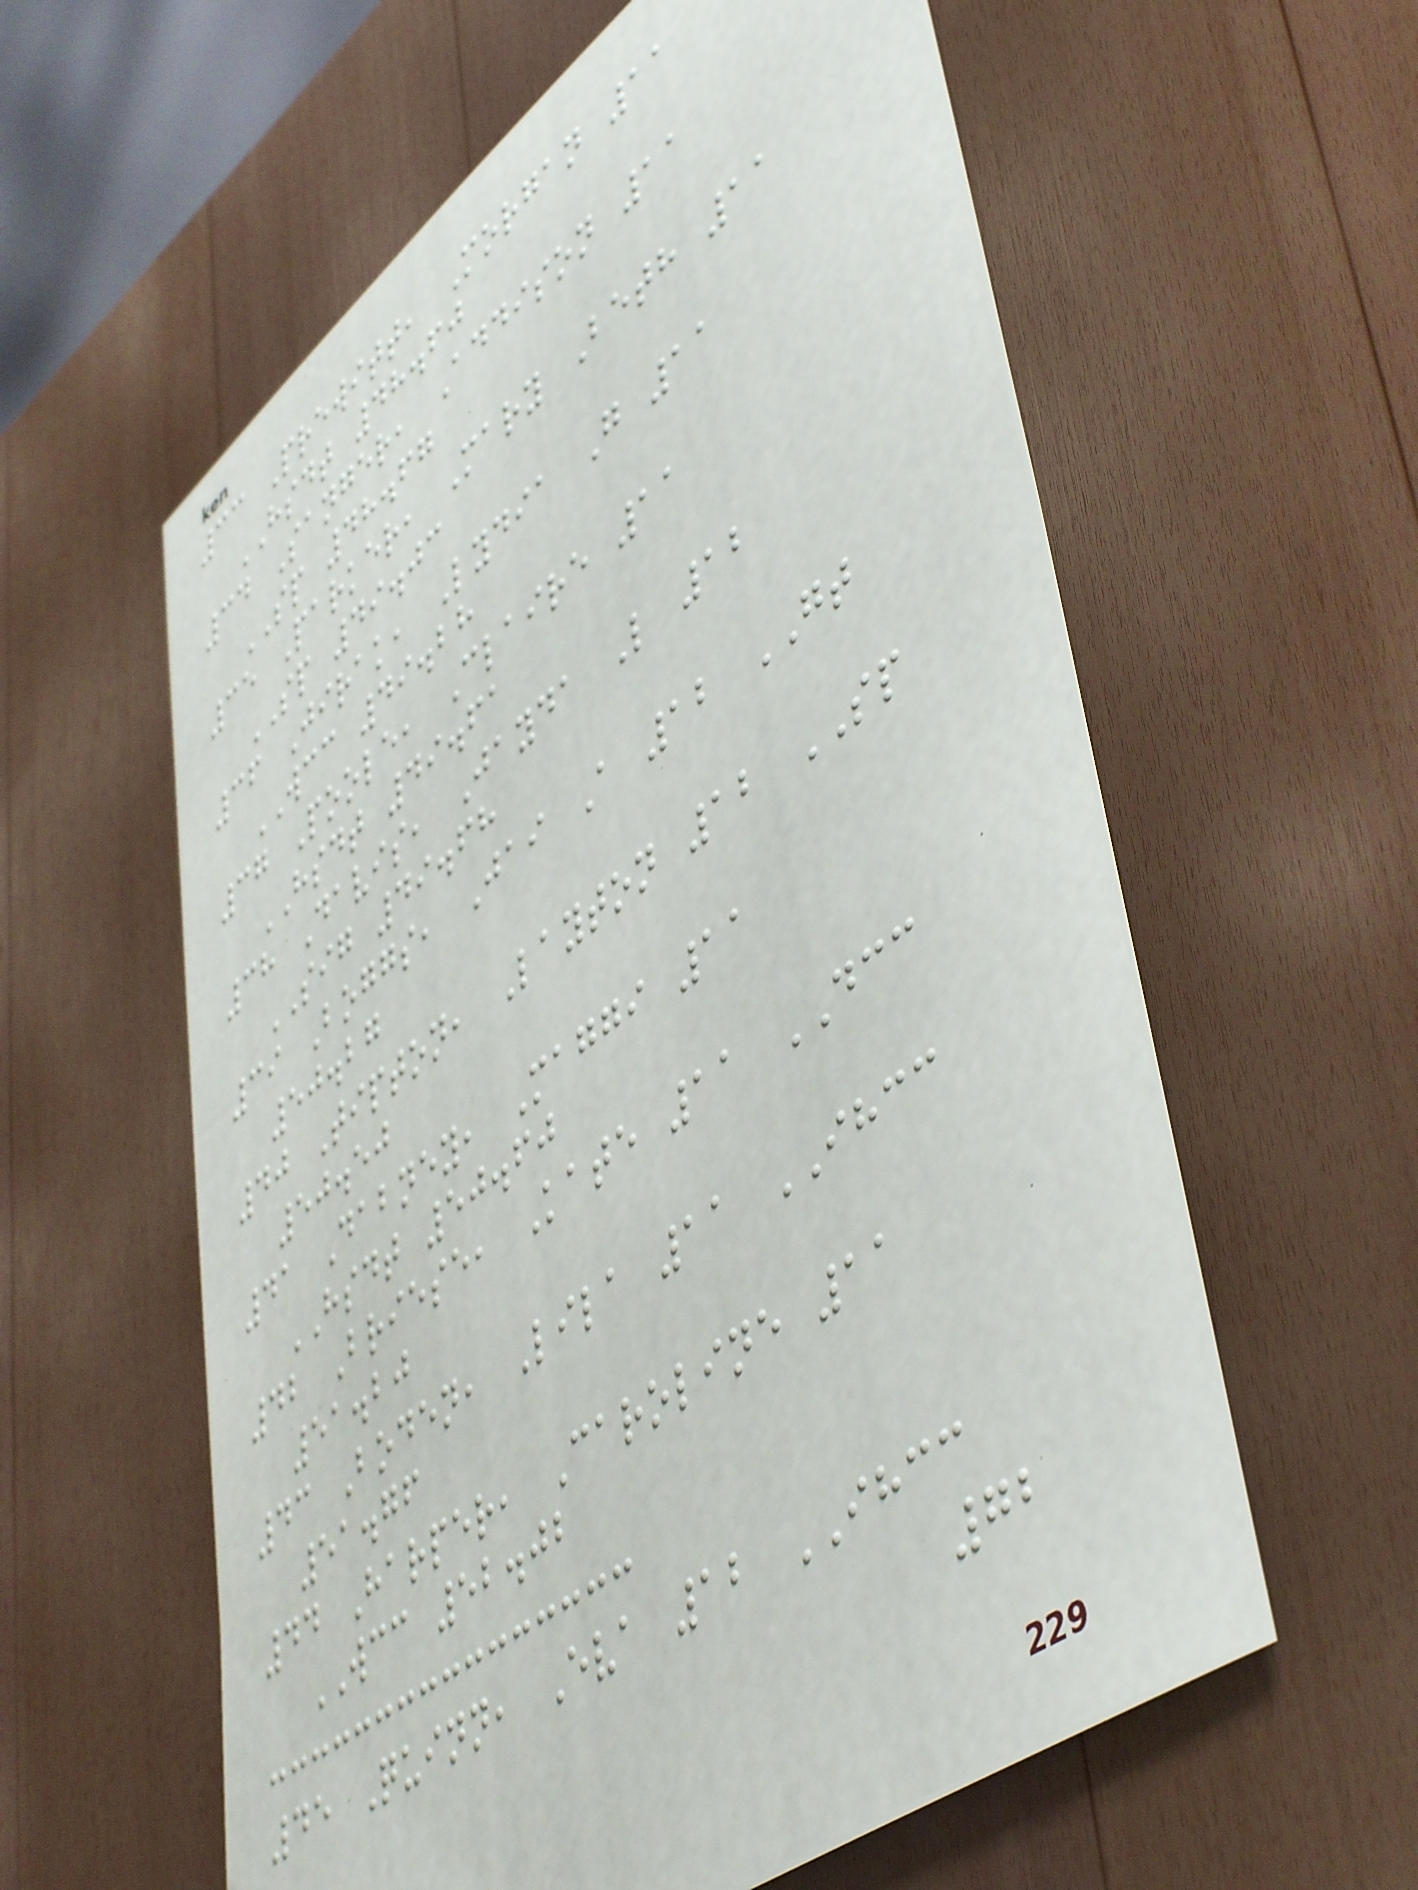33 Prewitt, Morgan 11
HSDT 48.60
34 Sanger, Addison 11
SP 48.67
35 Parker, Mary Beth 11
SP 49.03
36 Jirak, Lydia G 11
WCC 49.28
37 Poole, Claire 11
HSDT 49.61
38 Davis, Jayda L 12
SIG 49.68
39 Boggs, Jai A 12 GT
50.27
40 Tipton, Layton 12 SP
50.50
41 Dabney, Maggi 11
HSDT 50.60
42 Briese, Kate 11 DCC
51.20
43 Boden, Lila 11 IHCC
51.76
44 Harper, Caroline 11
WCC 52.02
45 Quinn, Eva 12 IHCC
72
